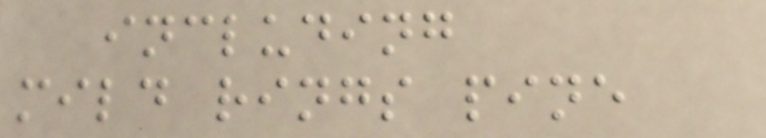including
mild rings pine
